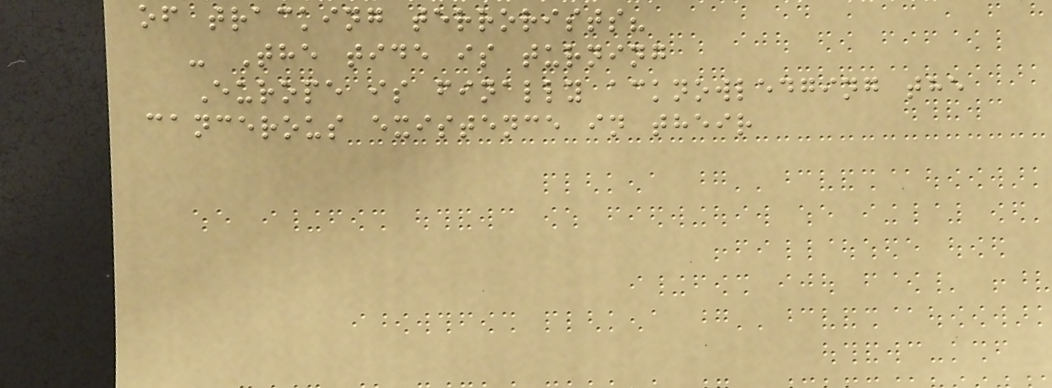of tracking terrorists?
- The tide is turning
Europe is finally acknowledging the
cancerous existence in their
